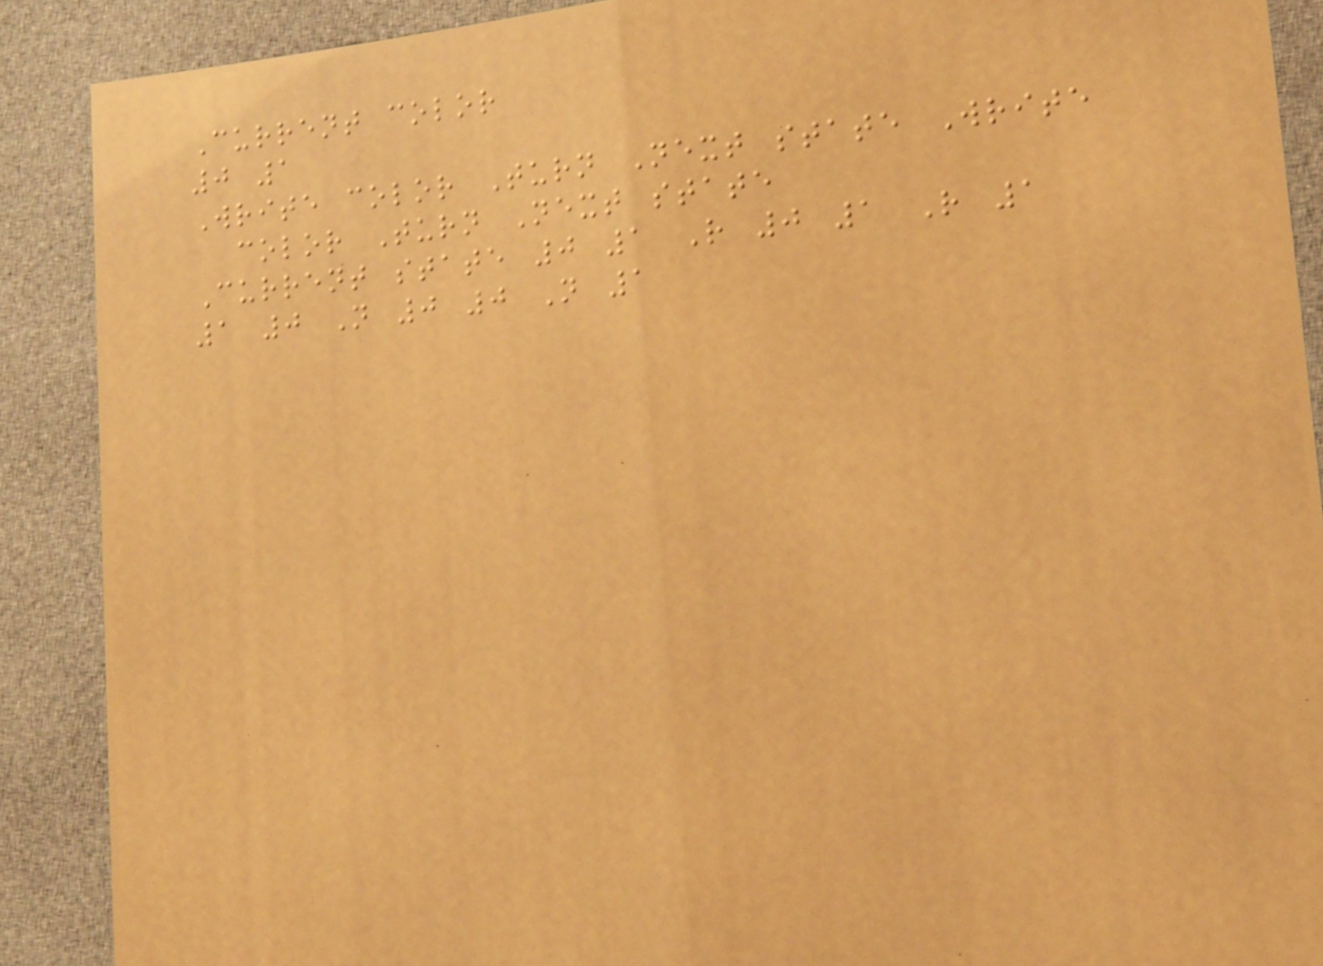Current color
0 1
Write color Turn Next state Write
color Turn Next state
Current state 0 1 R 0 1 R 1
1 0 N 0 0 N 1
